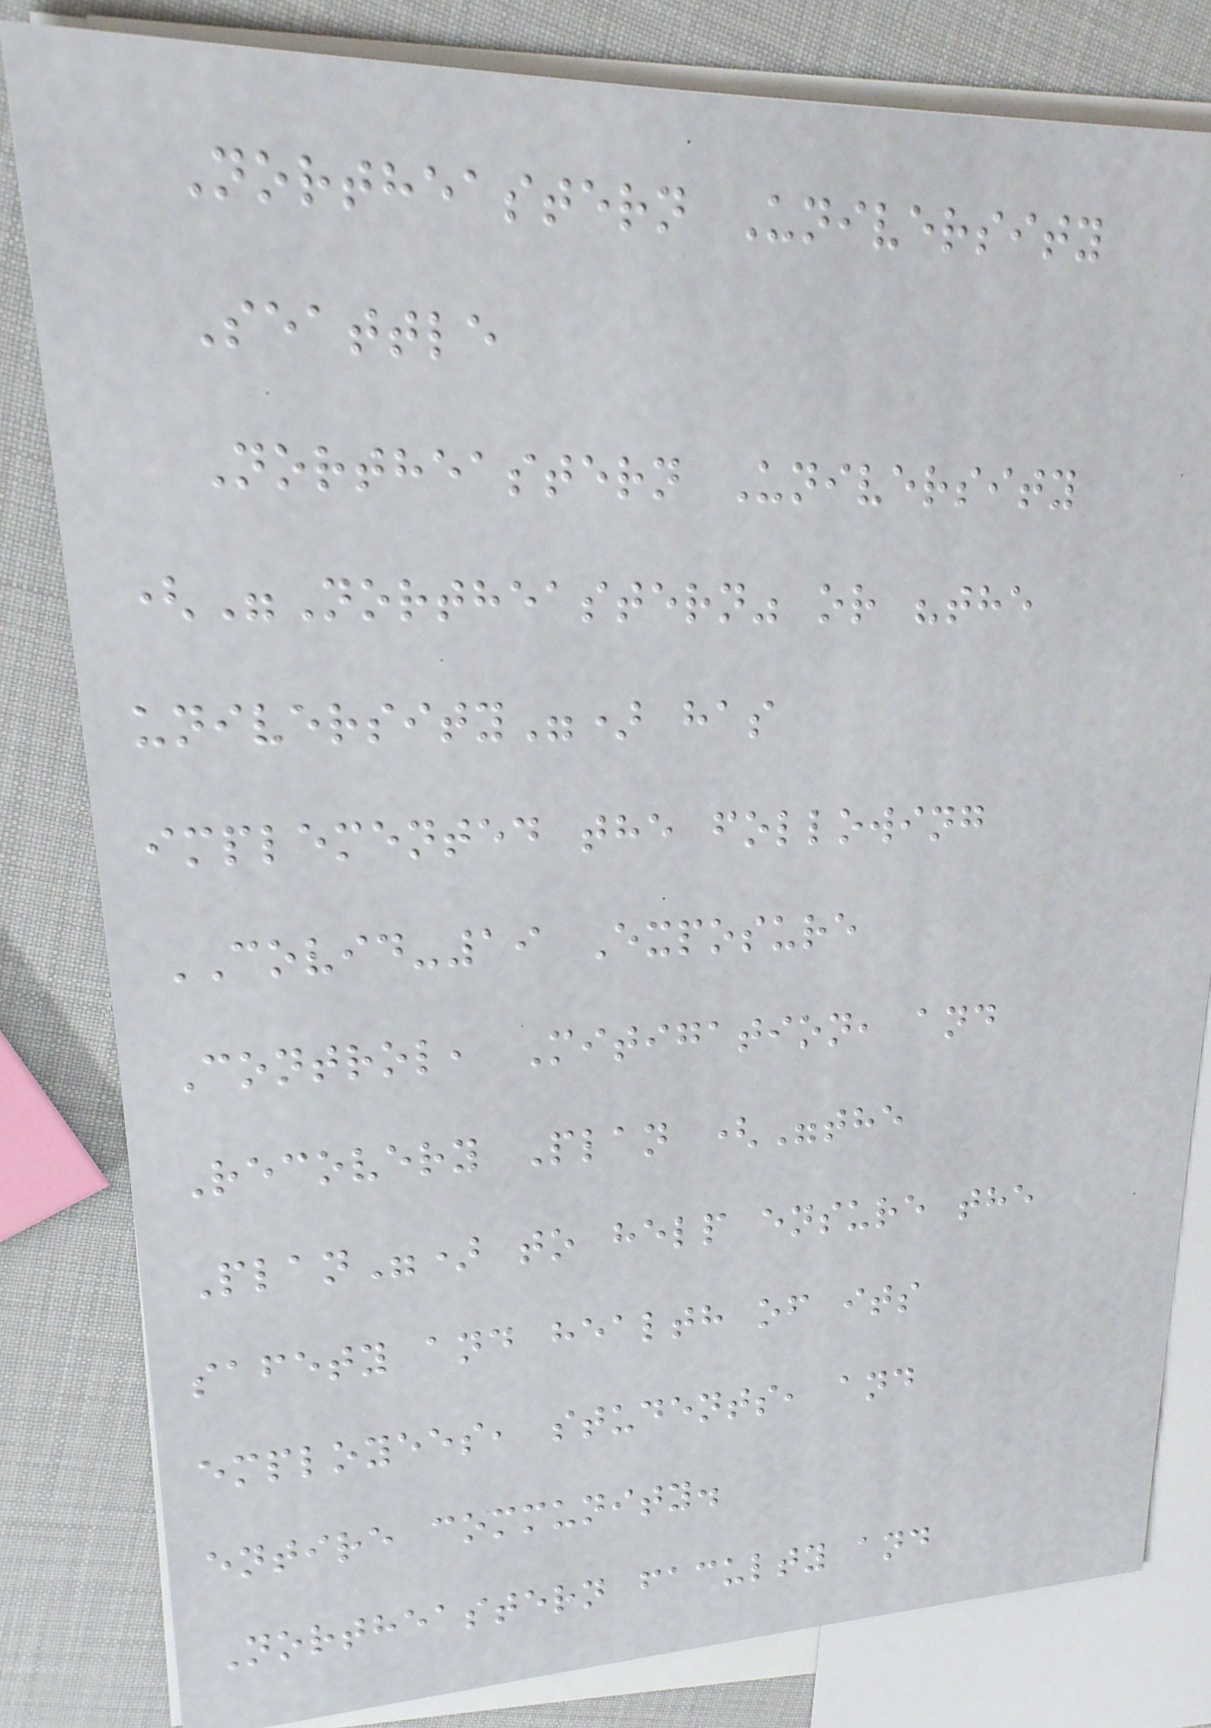Northeastern University
Seattle
Northeastern University
("Northeastern" or "the
university") has
implemented the following
COVID-19 Exposure
Control, Mitigation, and
Recovery Plan ("the
Plan") to help ensure the
safety and health of its
employees, students, and
entire community.
Northeastern faculty and
